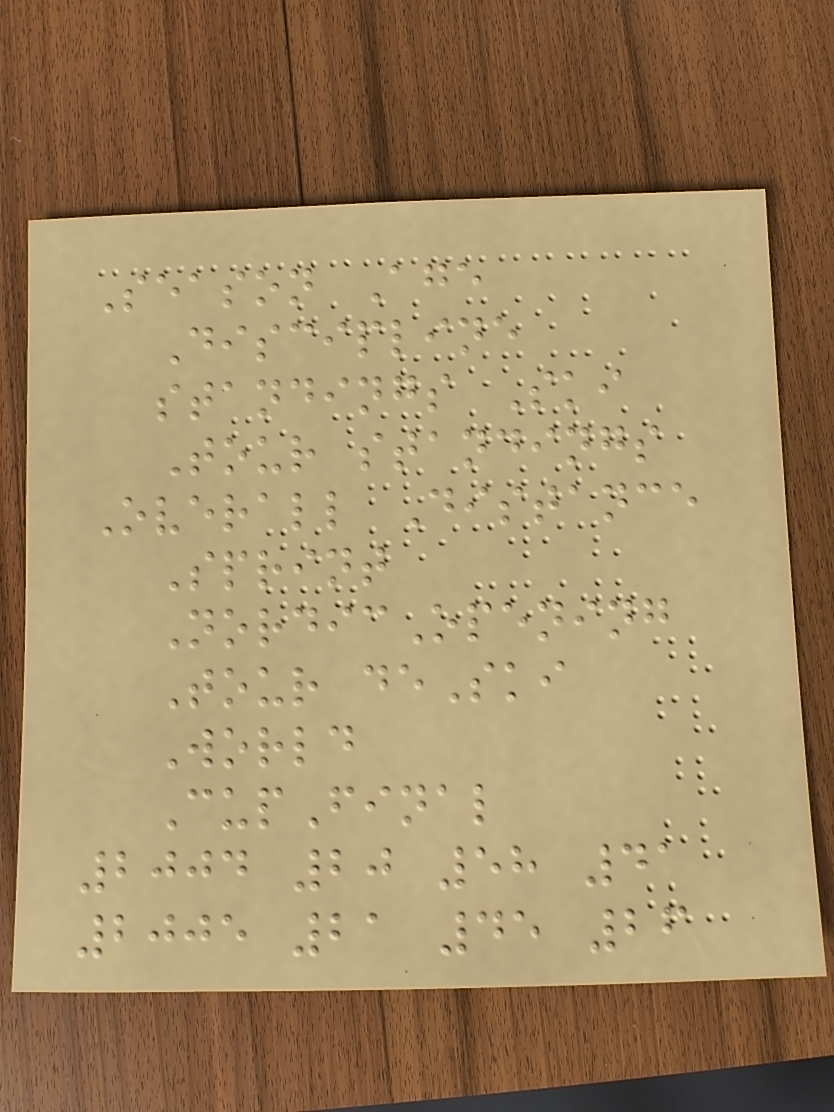Season Age
Discipline
standings Ski
Tour standings
Overall Distance
Sprint
NordicOpening
Tour deSki
World
CupFinal
2004 20 58 41
2005 21 45 26
